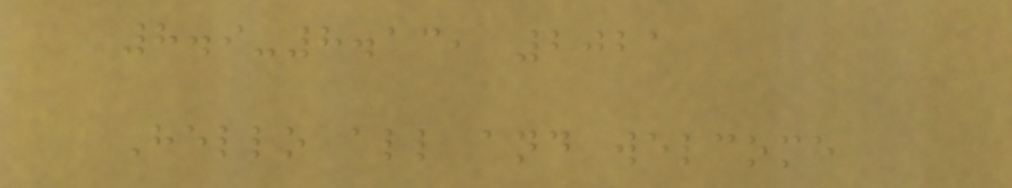8.9-8.13, 2021
Hello all and welcome
